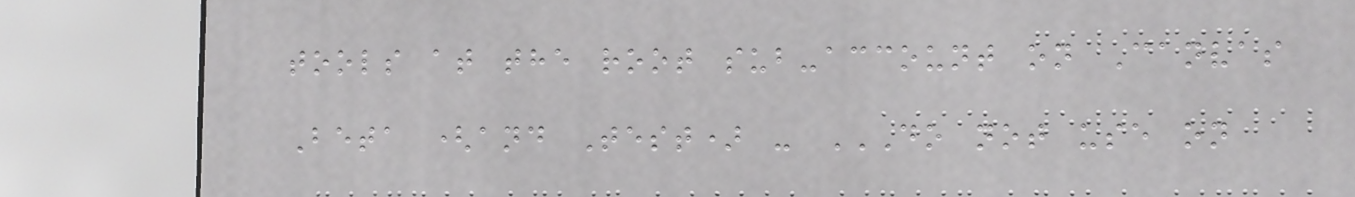tools at the root sub-account on Canvas
Beta (and Test) - DO NOT USE ON
